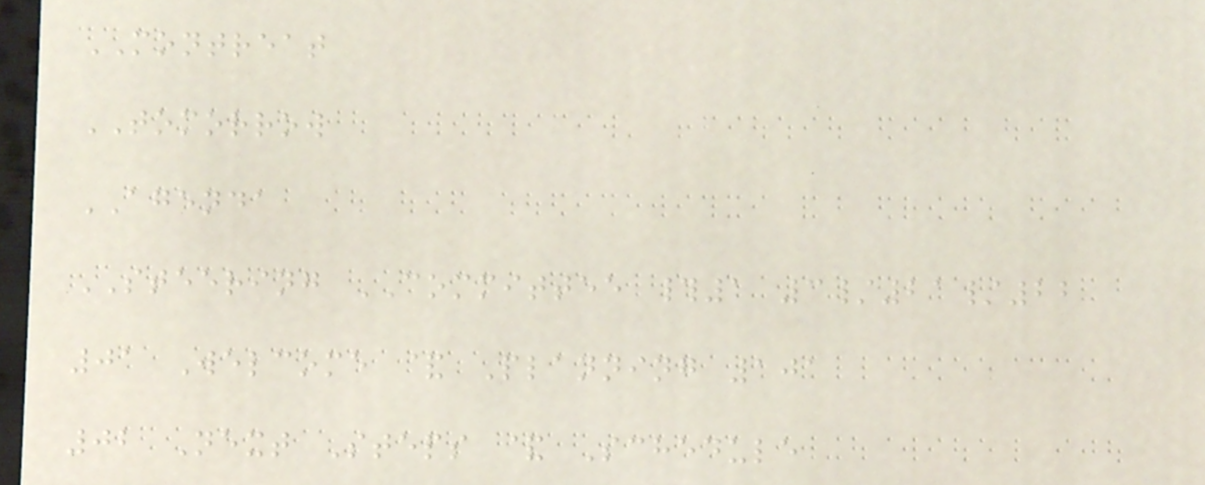MONTREAT
TOMORROW
AGENDA
STEERING COMMITTEE #1 3/21/22
01 Welcome & Planning 101
02 Next Steps & Schedule
